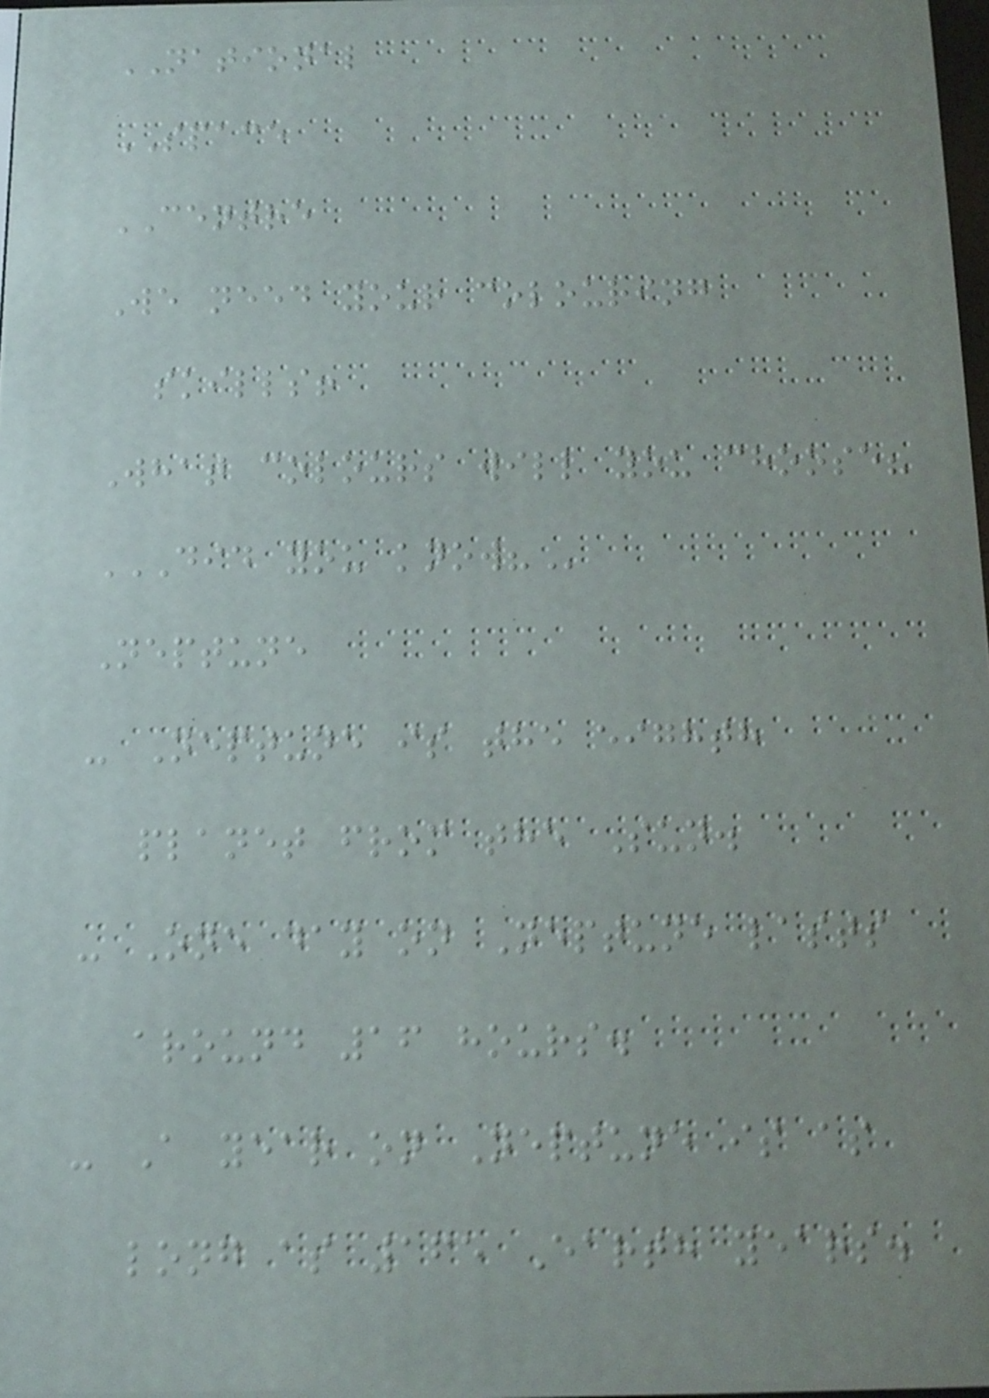NATIONAL
SPACE
CENTRE
We need your colouring
skills!
What colours will you choose?
DID YOU KNOW?
Neptune
- Neptune is the eighth
planet from the Sun.
- One day on Neptune lasts
around 16 hours.
- A year on Neptune is as
long as 165 Earth years.
